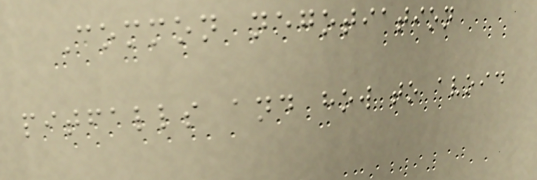Common negotiation
pitfalls and how to avoid
